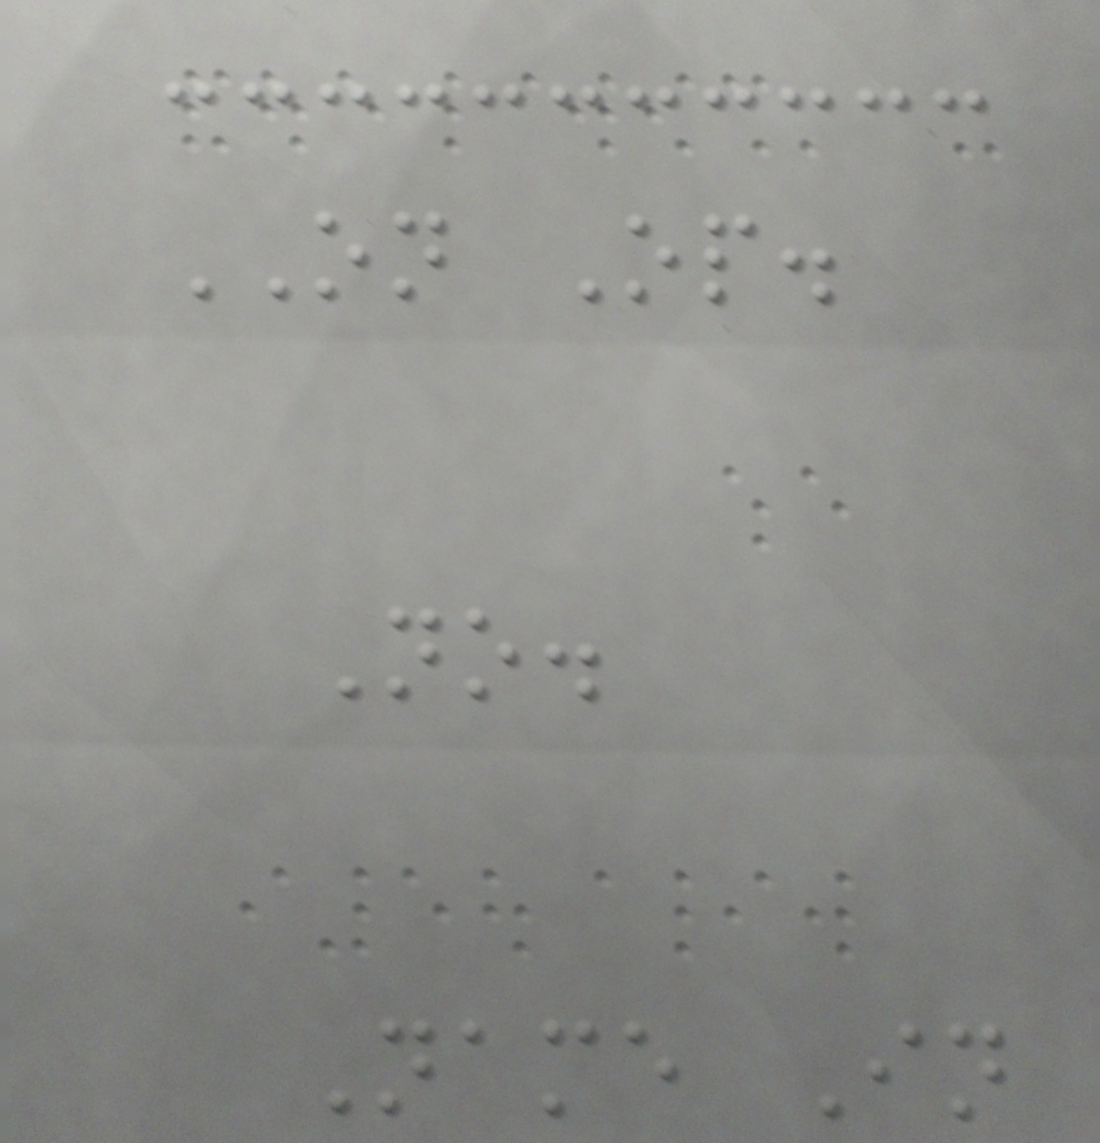ON Op.
No.
Name In
